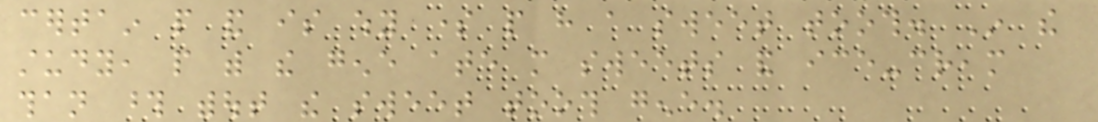certain people and is why some people have a sweet tooth. In the
study, people with the gene ate more sweets and ice-cream
than those without the sweet tooth gene.
